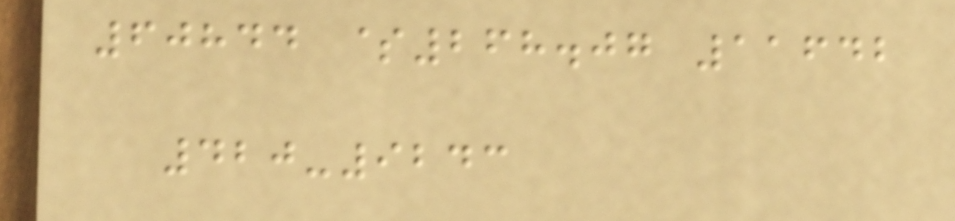60844 $268.07 11642
420-9243
